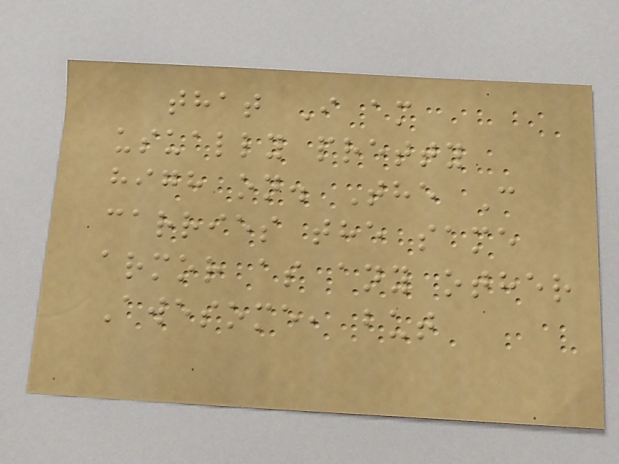that I am
usually pretty
high on. The C
carries the same
armor as any other
Awesome, but
